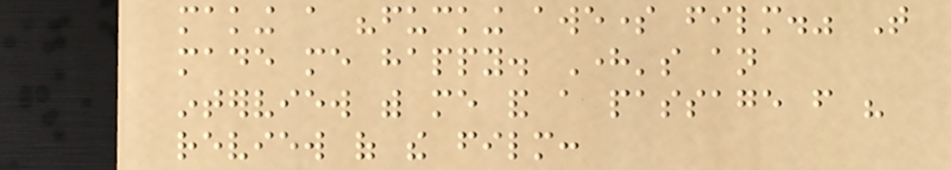making a "fucking awesome film." That
made me happy. Here's an
interview with me and a passage from his
review of the film:
